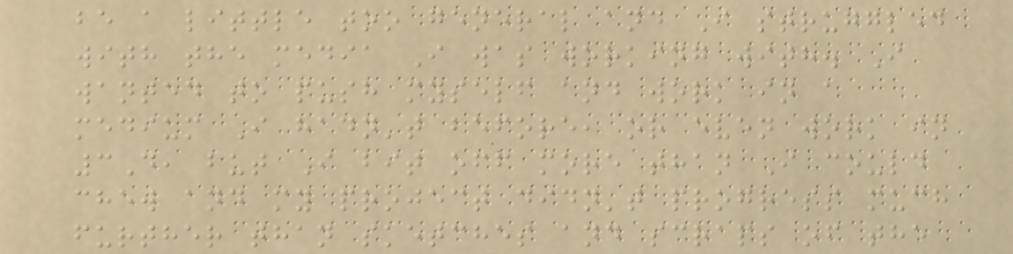be a little too general and I struggled
with the media I was working with. I
wanted to push myself and work in a
medium I hadn't before, or even work in
3D, but I bit off more than I could
chew and my project didn't progress much
further than sketches and scraps of the
